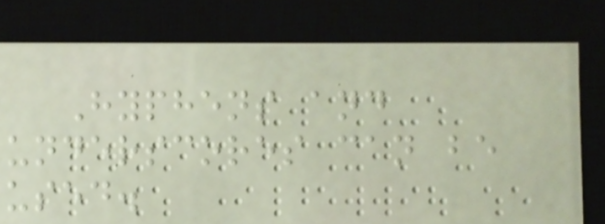Hyphens and
underscores can be
used.
